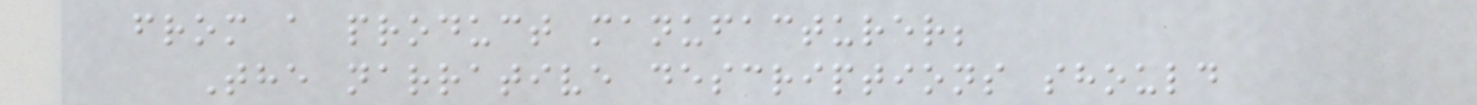from a product manufacturer;
The narrative descriptions should
